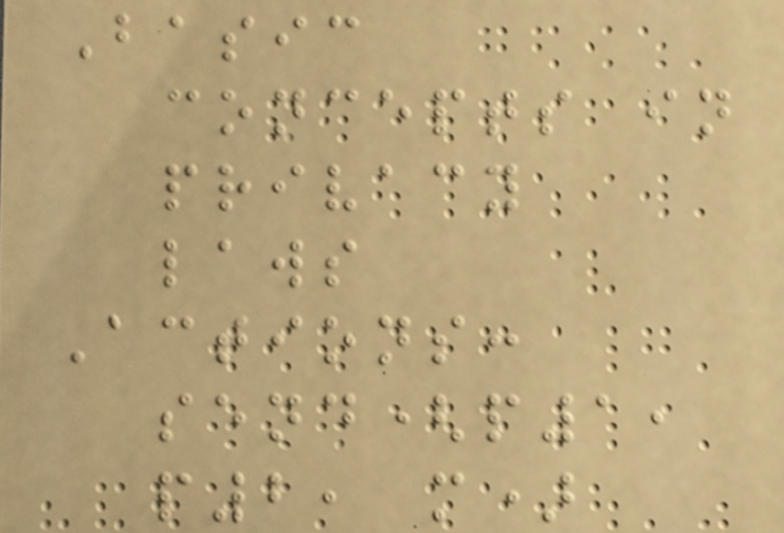Basic
concepts in
privacy
laws
Actions:
send(p1,
p2, m)
